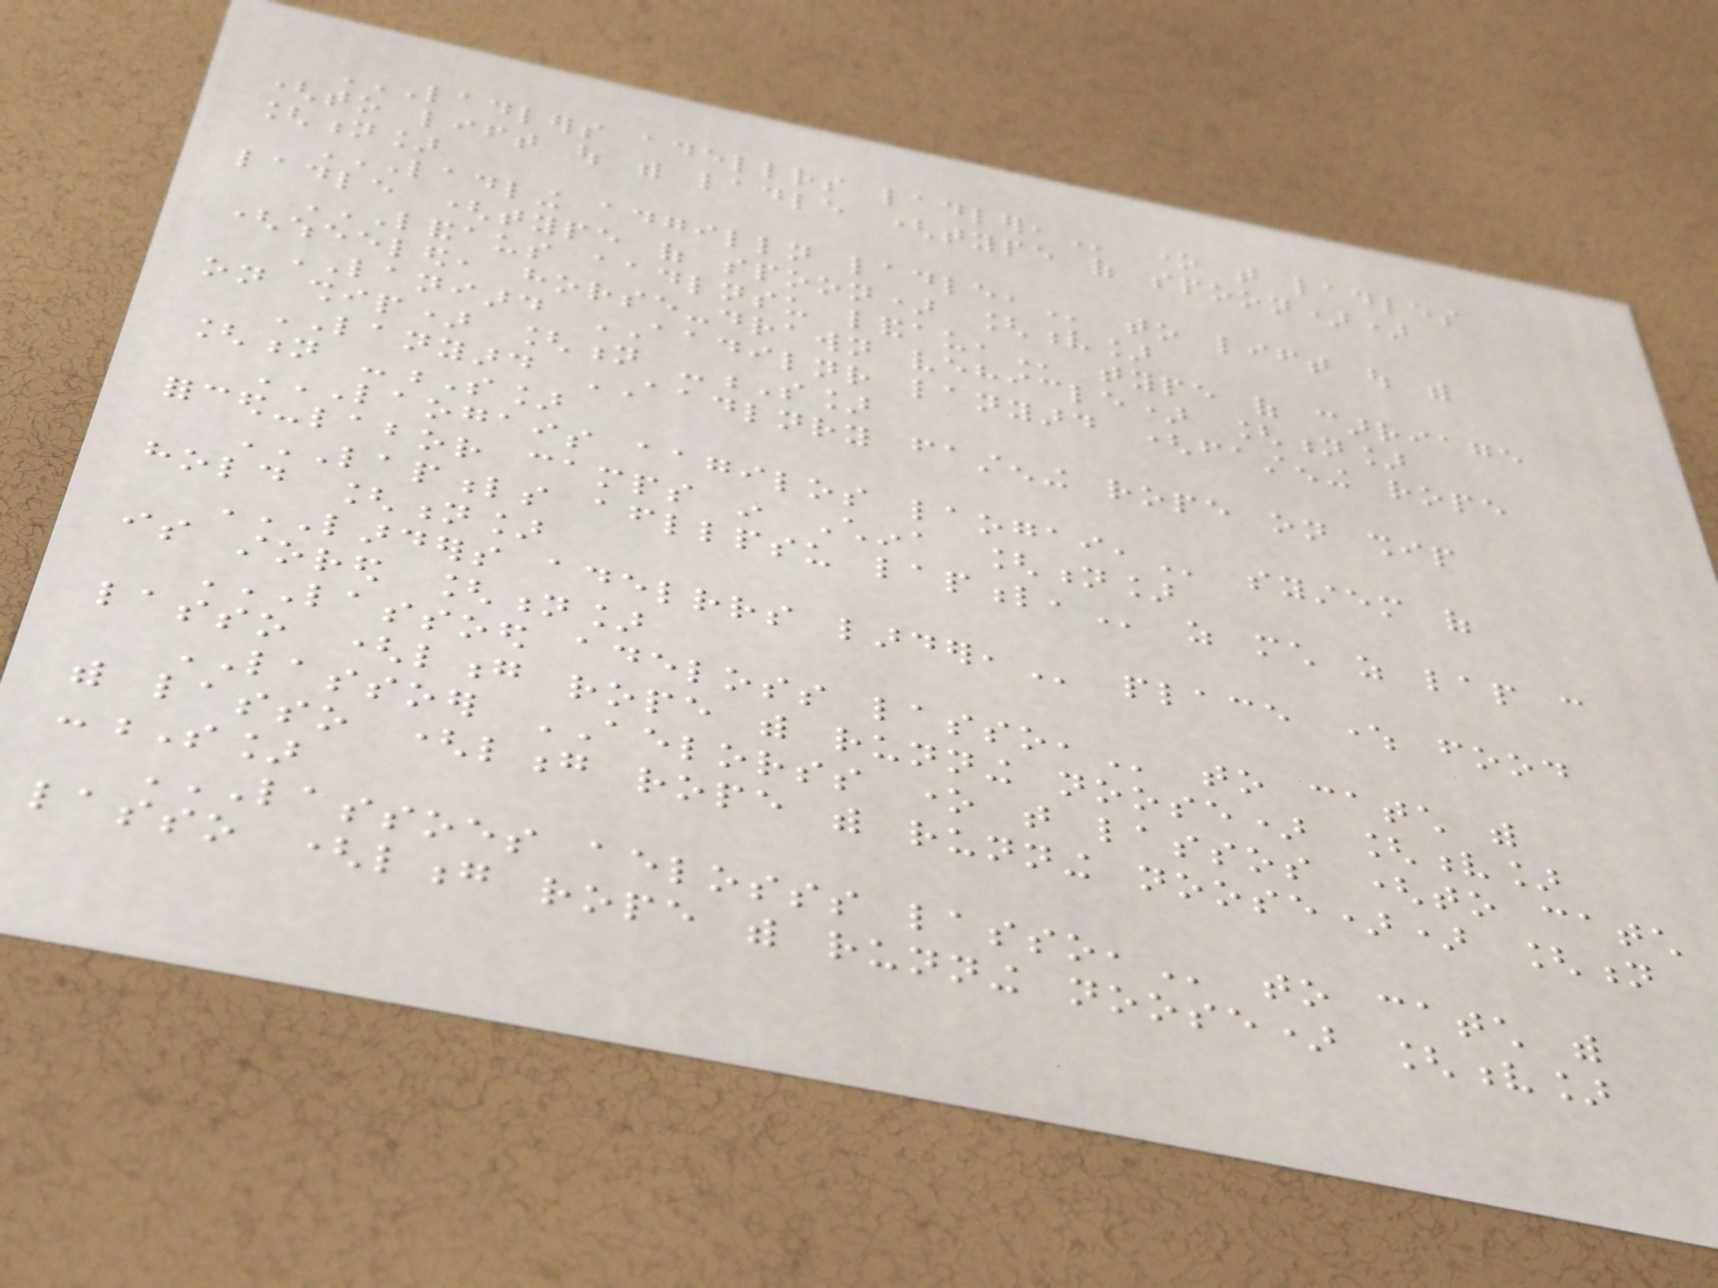LADLERS ADELLRS LADLER, one that ladles
(to lift out with ladle (type of spoon))
[n]
LADLING ADGILLN LADLE, to lift out with
ladle (type of spoon) [v]
LANDAUS AADLNSU LANDAU, type of carriage
(wheeled, horse-drawn vehicle) [n]
LANIARD AADILNR lanyard (fastening rope
on ship) [n -S]
LANYARD AADLNRY fastening rope on ship
[n -S]
LAOGAIS AAGILOS LAOGAI, system of
forced-labor camps in China [n]
LAPFULS AFLLPSU LAPFUL, as much as lap can
hold [n]
LARDERS ADELRRS LARDER, place where food
is stored [n]
LASSOED ADELOSS LASSO, to catch with
lasso (long rope with running noose) [v]
LASSOER AELORSS one that lassos (to catch
with lasso (long rope with running noose)) [n
-S]
LASSOES AELOSSS LASSO, to catch with
lasso (long rope with running noose) [v]
